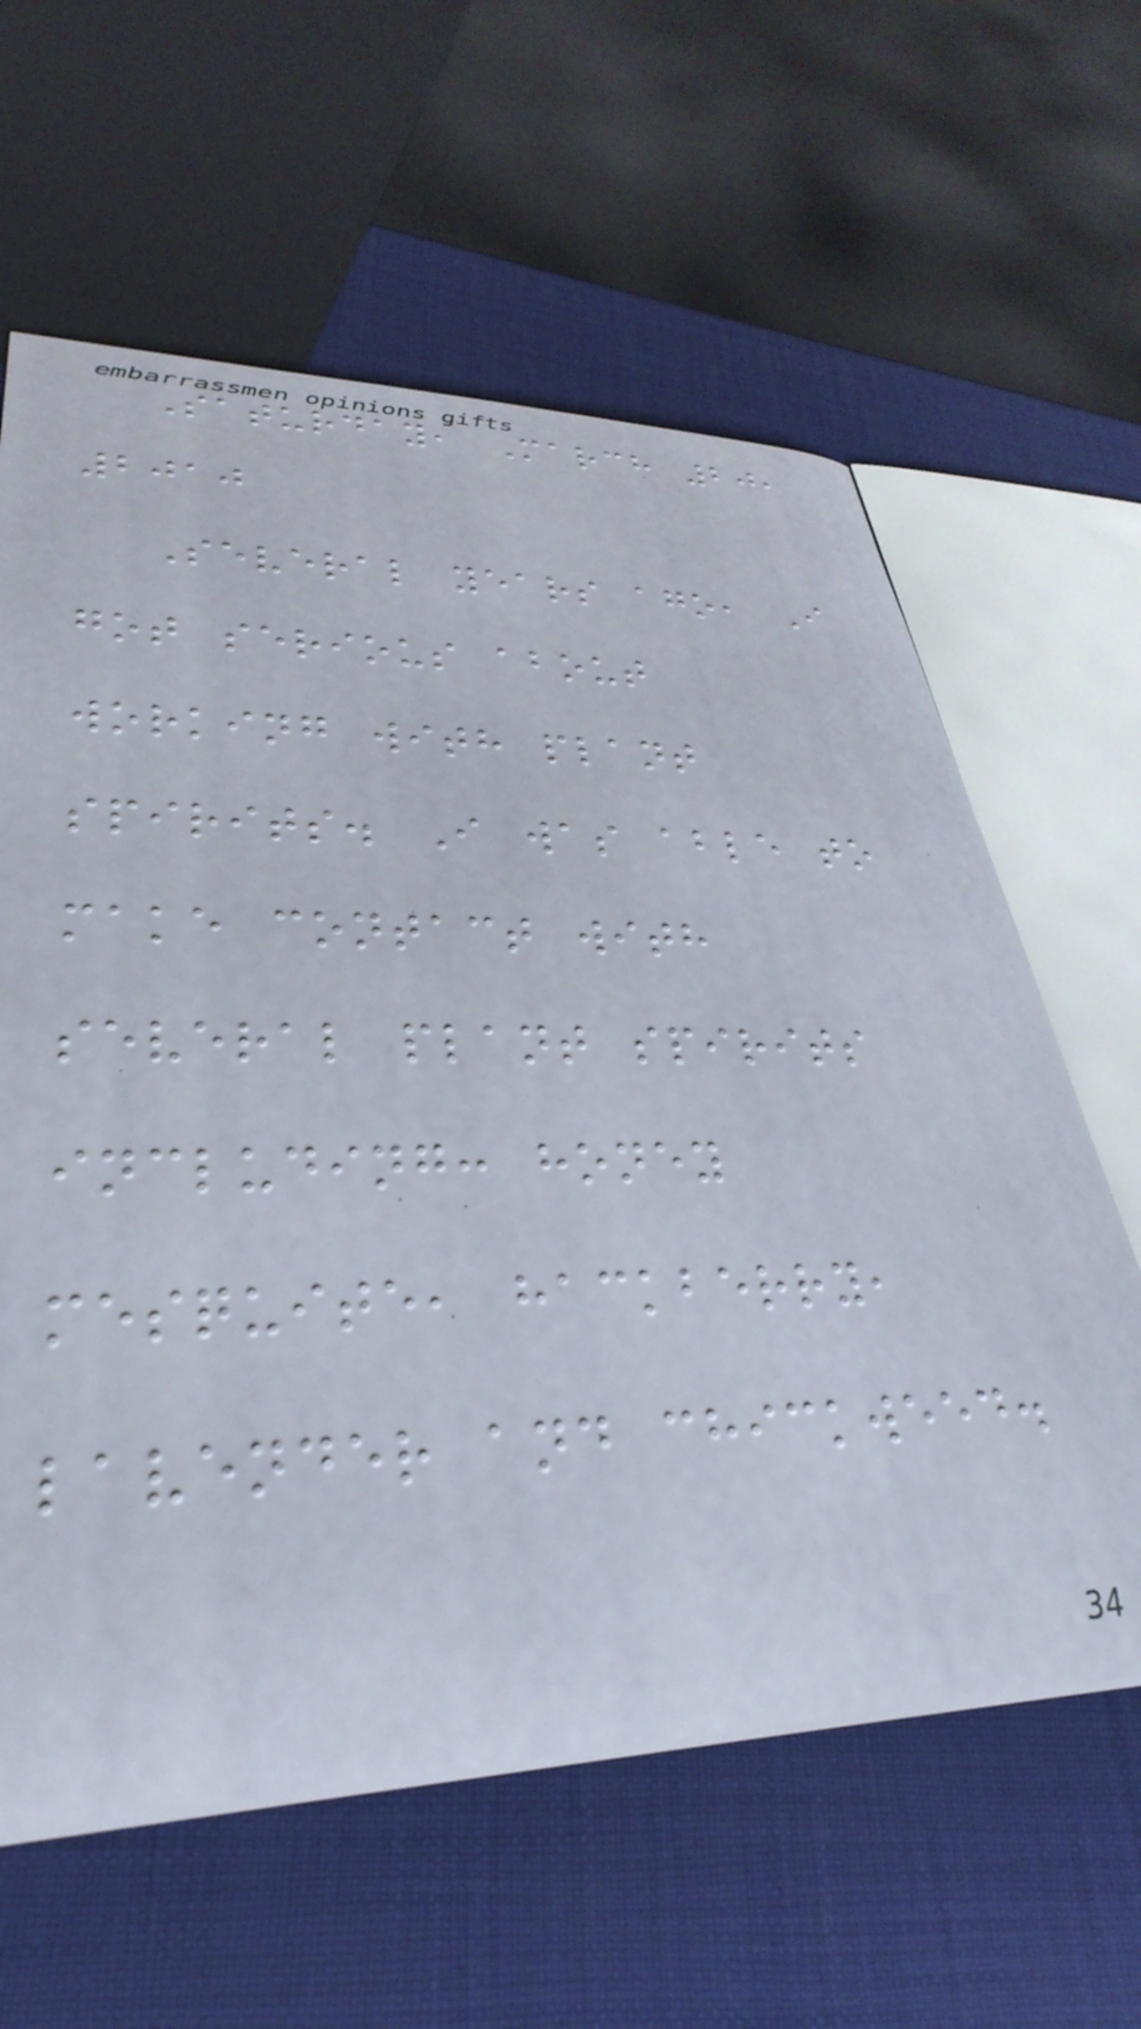Saturday, March 20,
2010
Several years ago, I
got serious about
working with plant
spirits. I was able to
make contact with
several plant spirits
including: honey
mesquite, hackberry,
lavender and chickweed.
